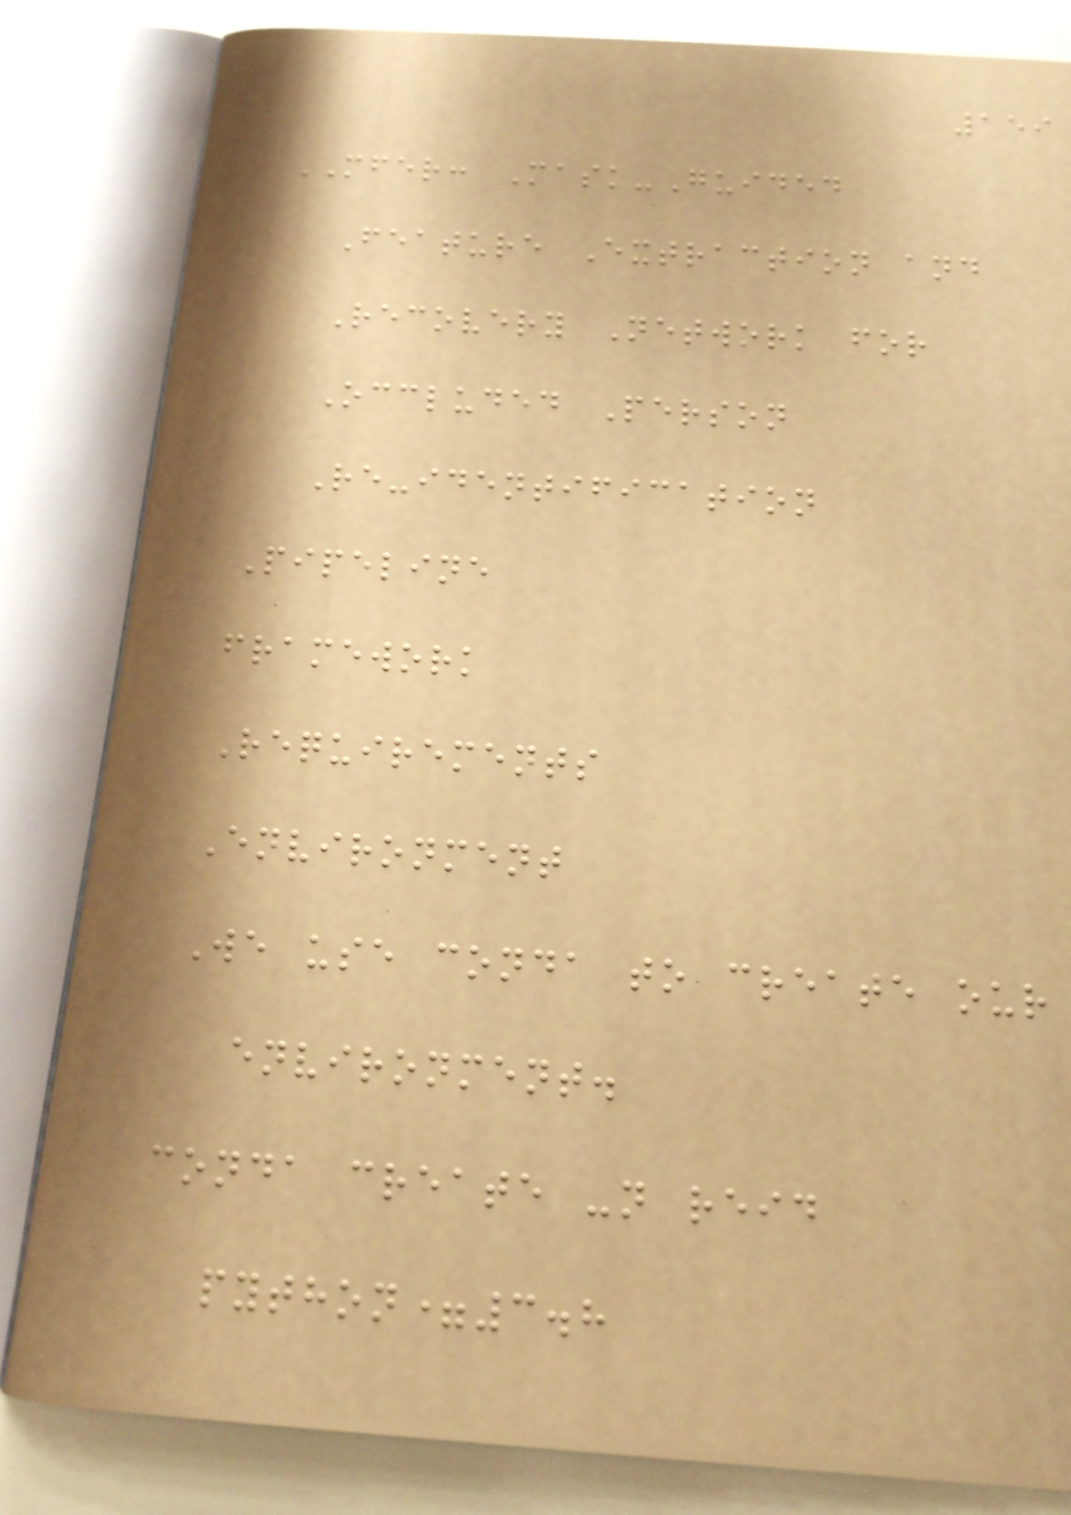159
MFER: Mask-Guided
Feature Extraction and
Recovery Network for
Occluded Person
Re-identification
Pipeline
framework
Requirements
Environment
We use conda to create our
environment.
conda create -n reid
python=3.8
